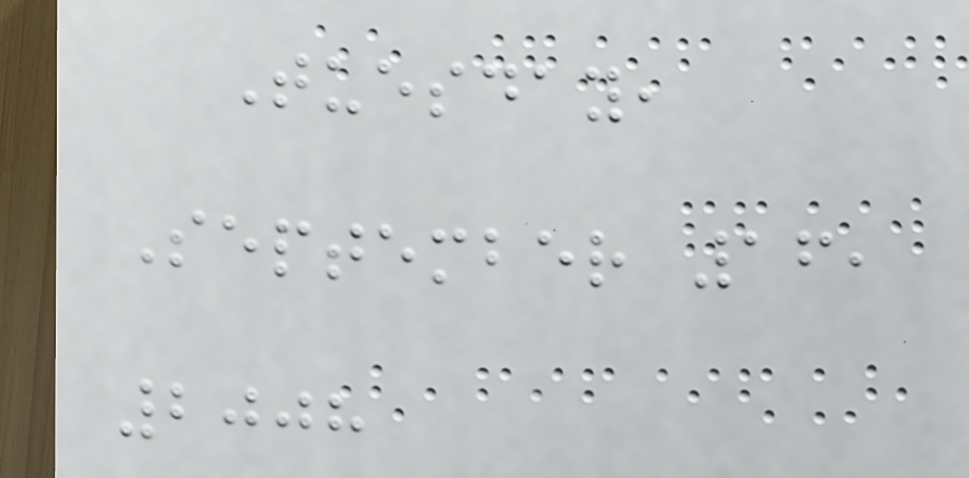Tuesday,
September 16,
2008
